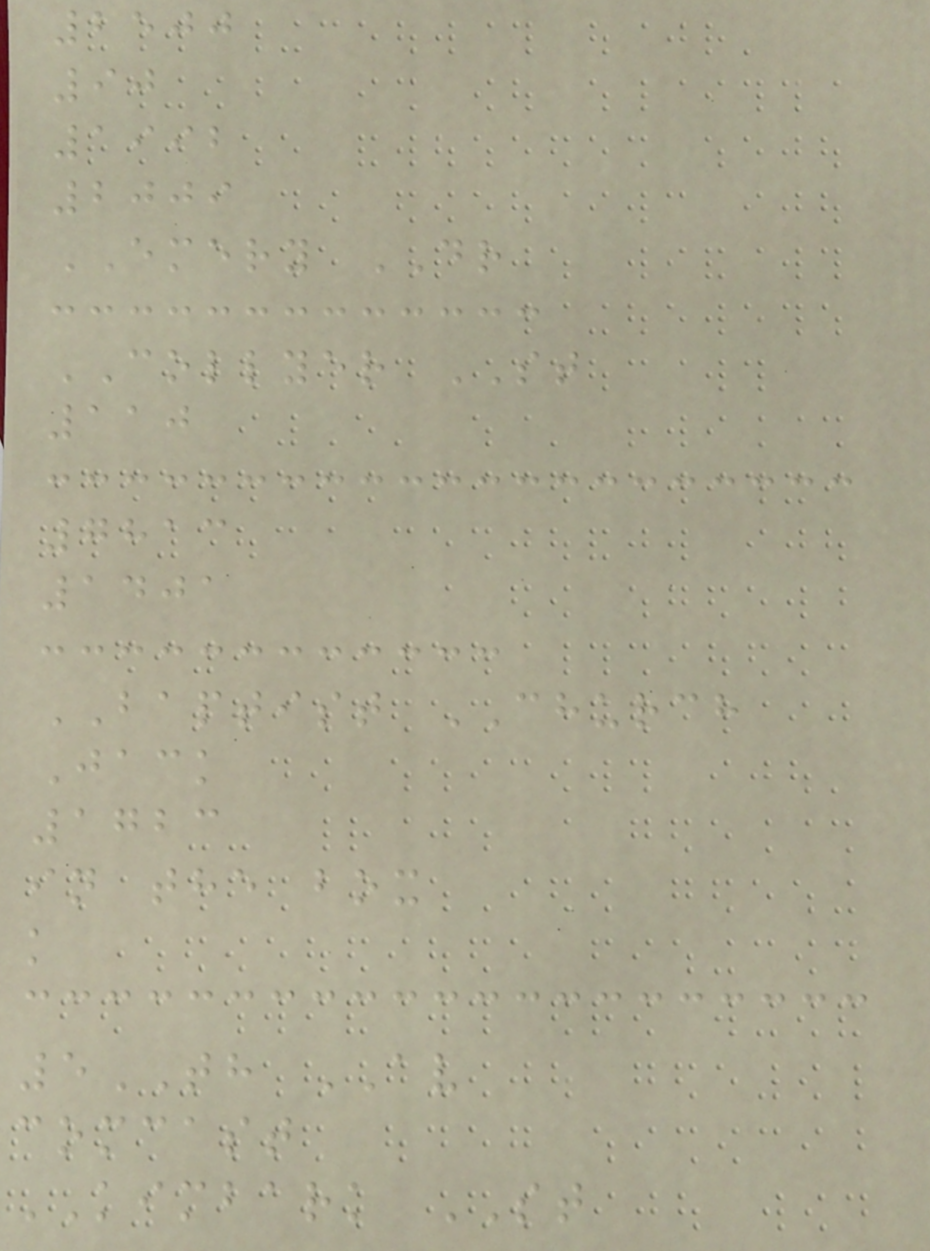2500
90
1992
2009
EMERY DR
COLLYER ST
110
7813
1401
BAPTIST CHURCH
Jack
1723
in the box
k
5TH AV
comcast
KIMBARK ST
